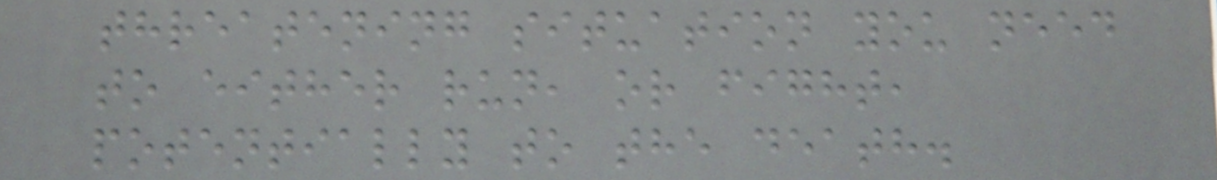threatening situation you need
to either run, or fight,
potentially to the death.
